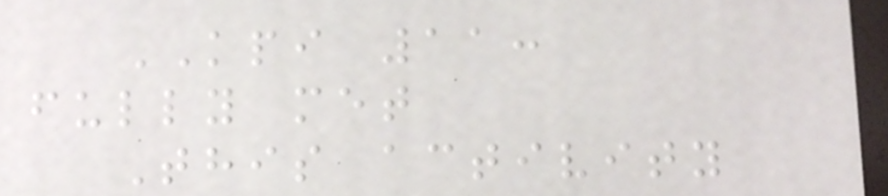KPI 11:
fully met
This activity
